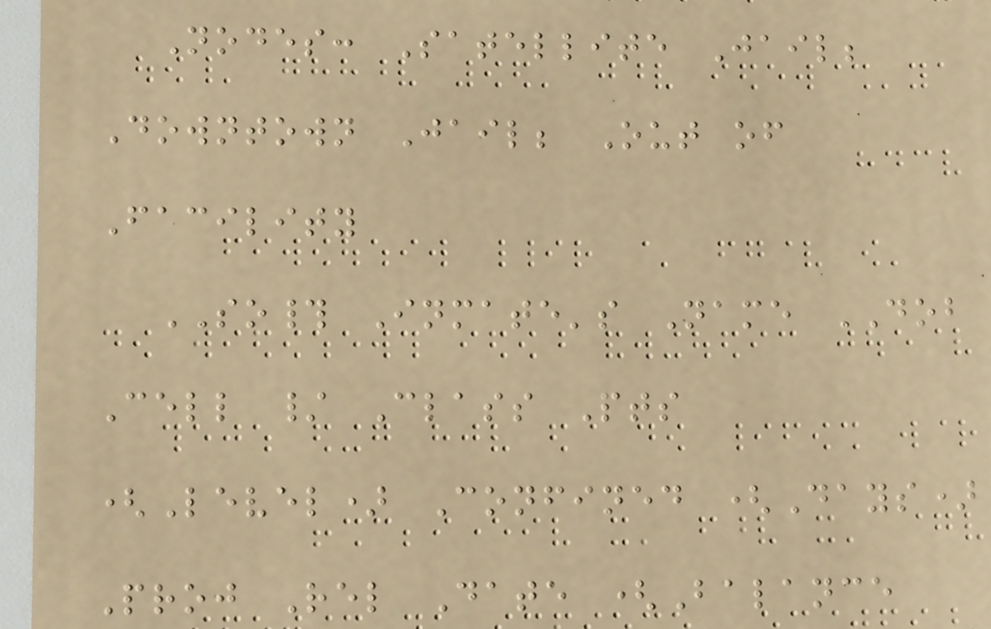Nodes: Satellite Jail;
Downtown Jail; Out of
Facility
SO# Inmate's Name DOB
Cell / Class Pts
(Level) Confined (Days)
Proj Rel Date (Balance
